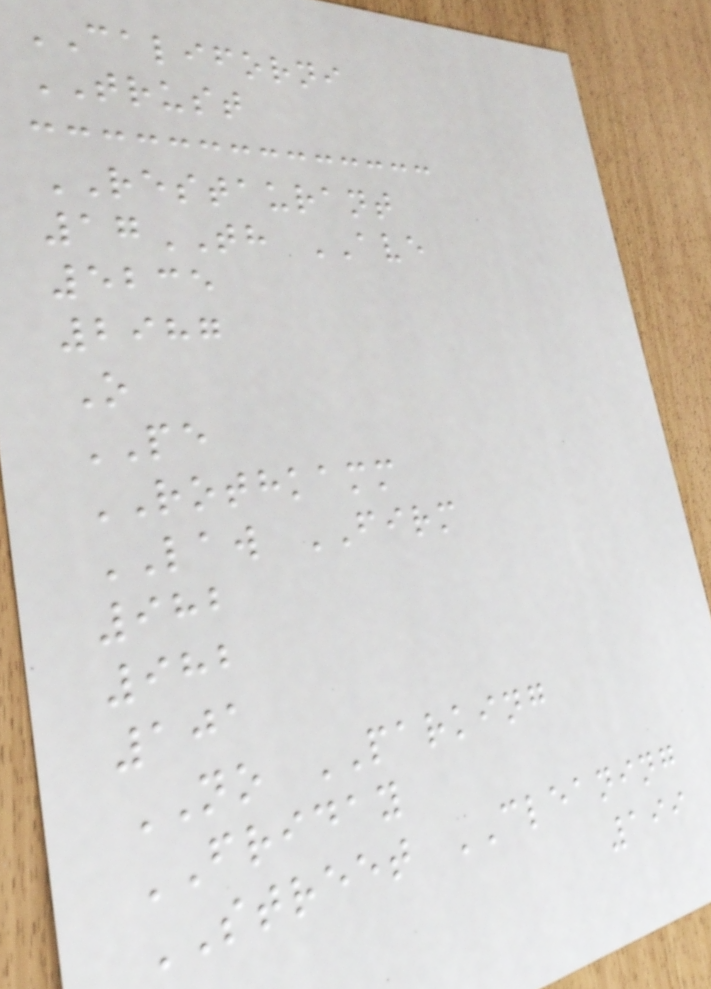CALIFORNI
TRUST
RESTAURANT
17TH AVE
5235
2987
O
PE
ROTHKAMM
LAW FIRM
982
982
101
NO PARKING
FRIDAY
STREET CLEANING
199
